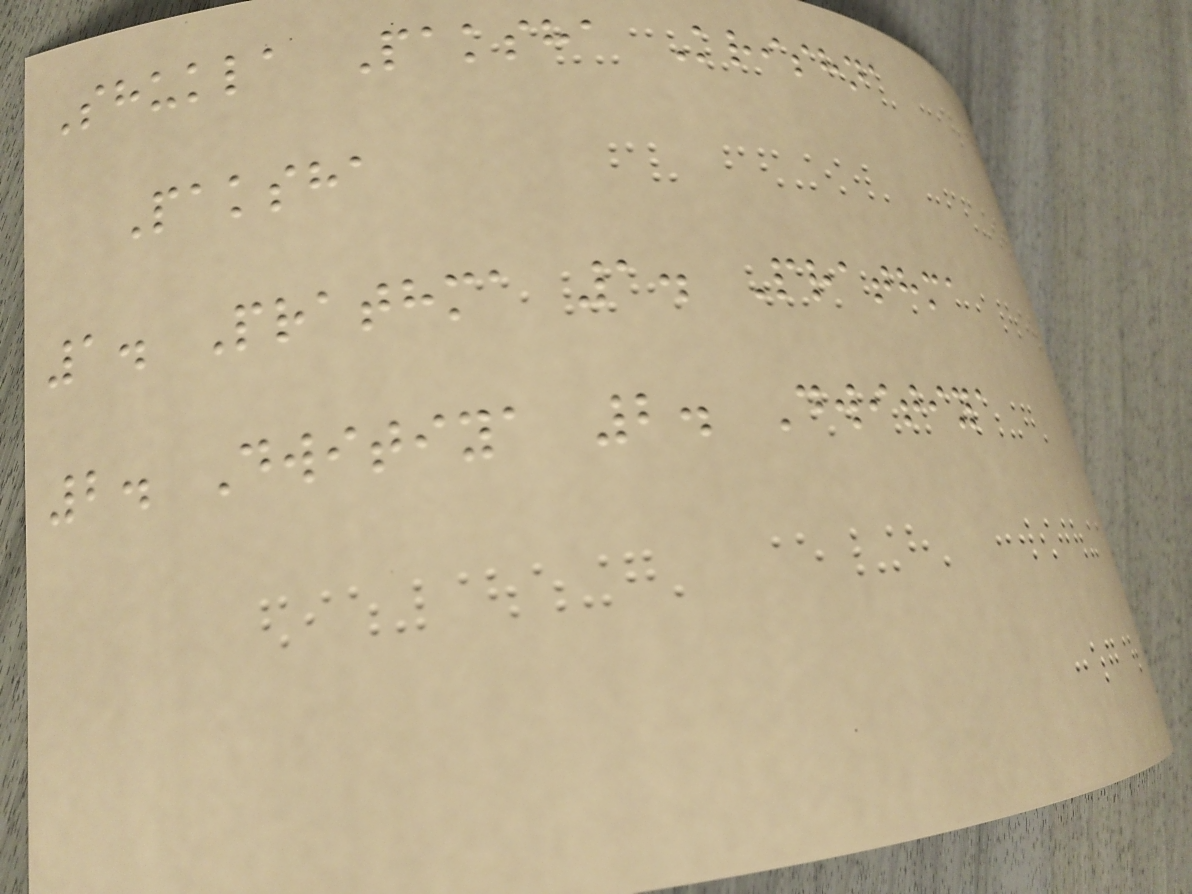Shukla Paksha Krishna
Paksha
1. Prathma 1. Prathma
2. Dwitiya 2. Dwitiya
